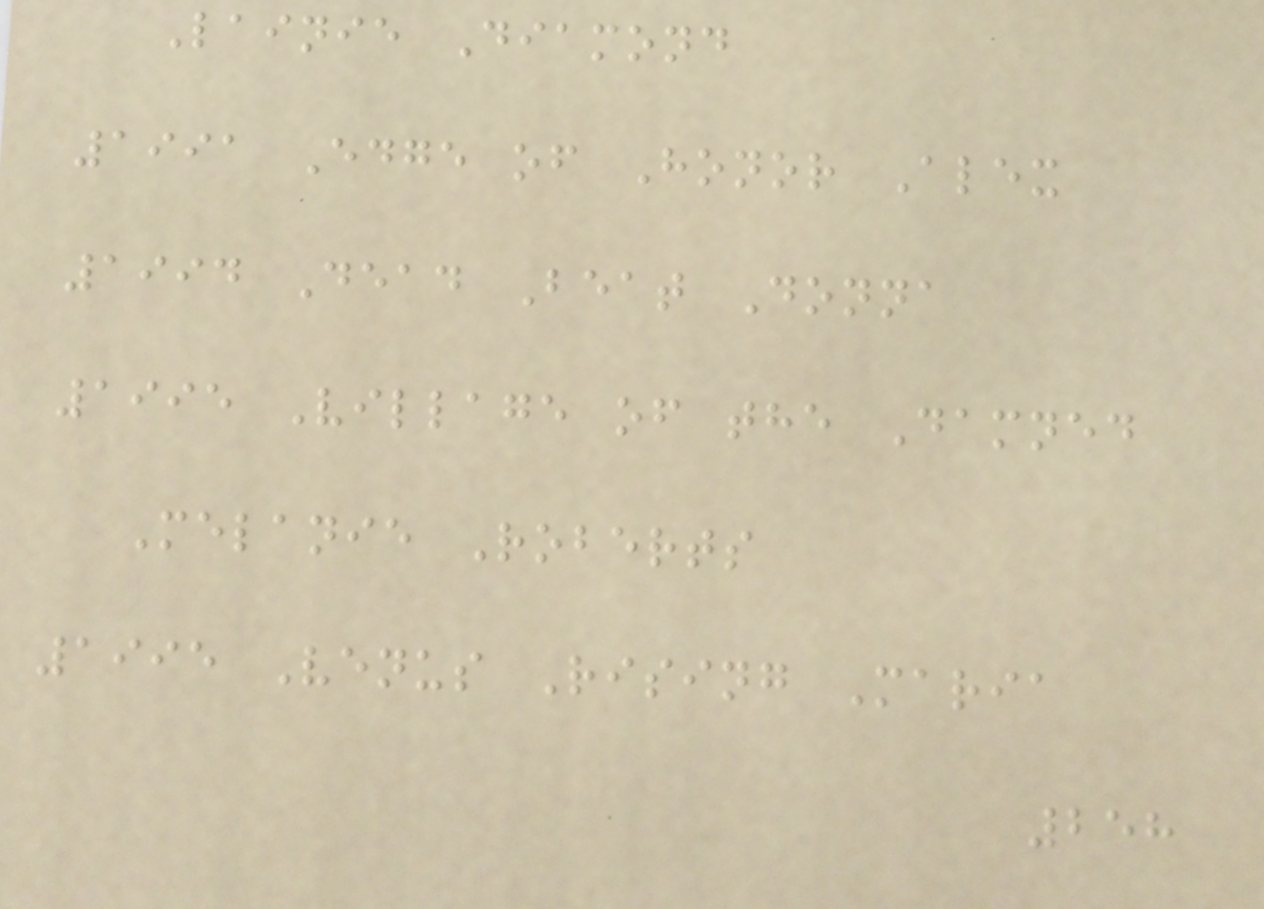Lainie Diamond
1991 Edge of Honor Alex
1994 Dead Beat Donna
1995 Village of the Damned
Melanie Roberts
1995 Venus Rising Maria
258
